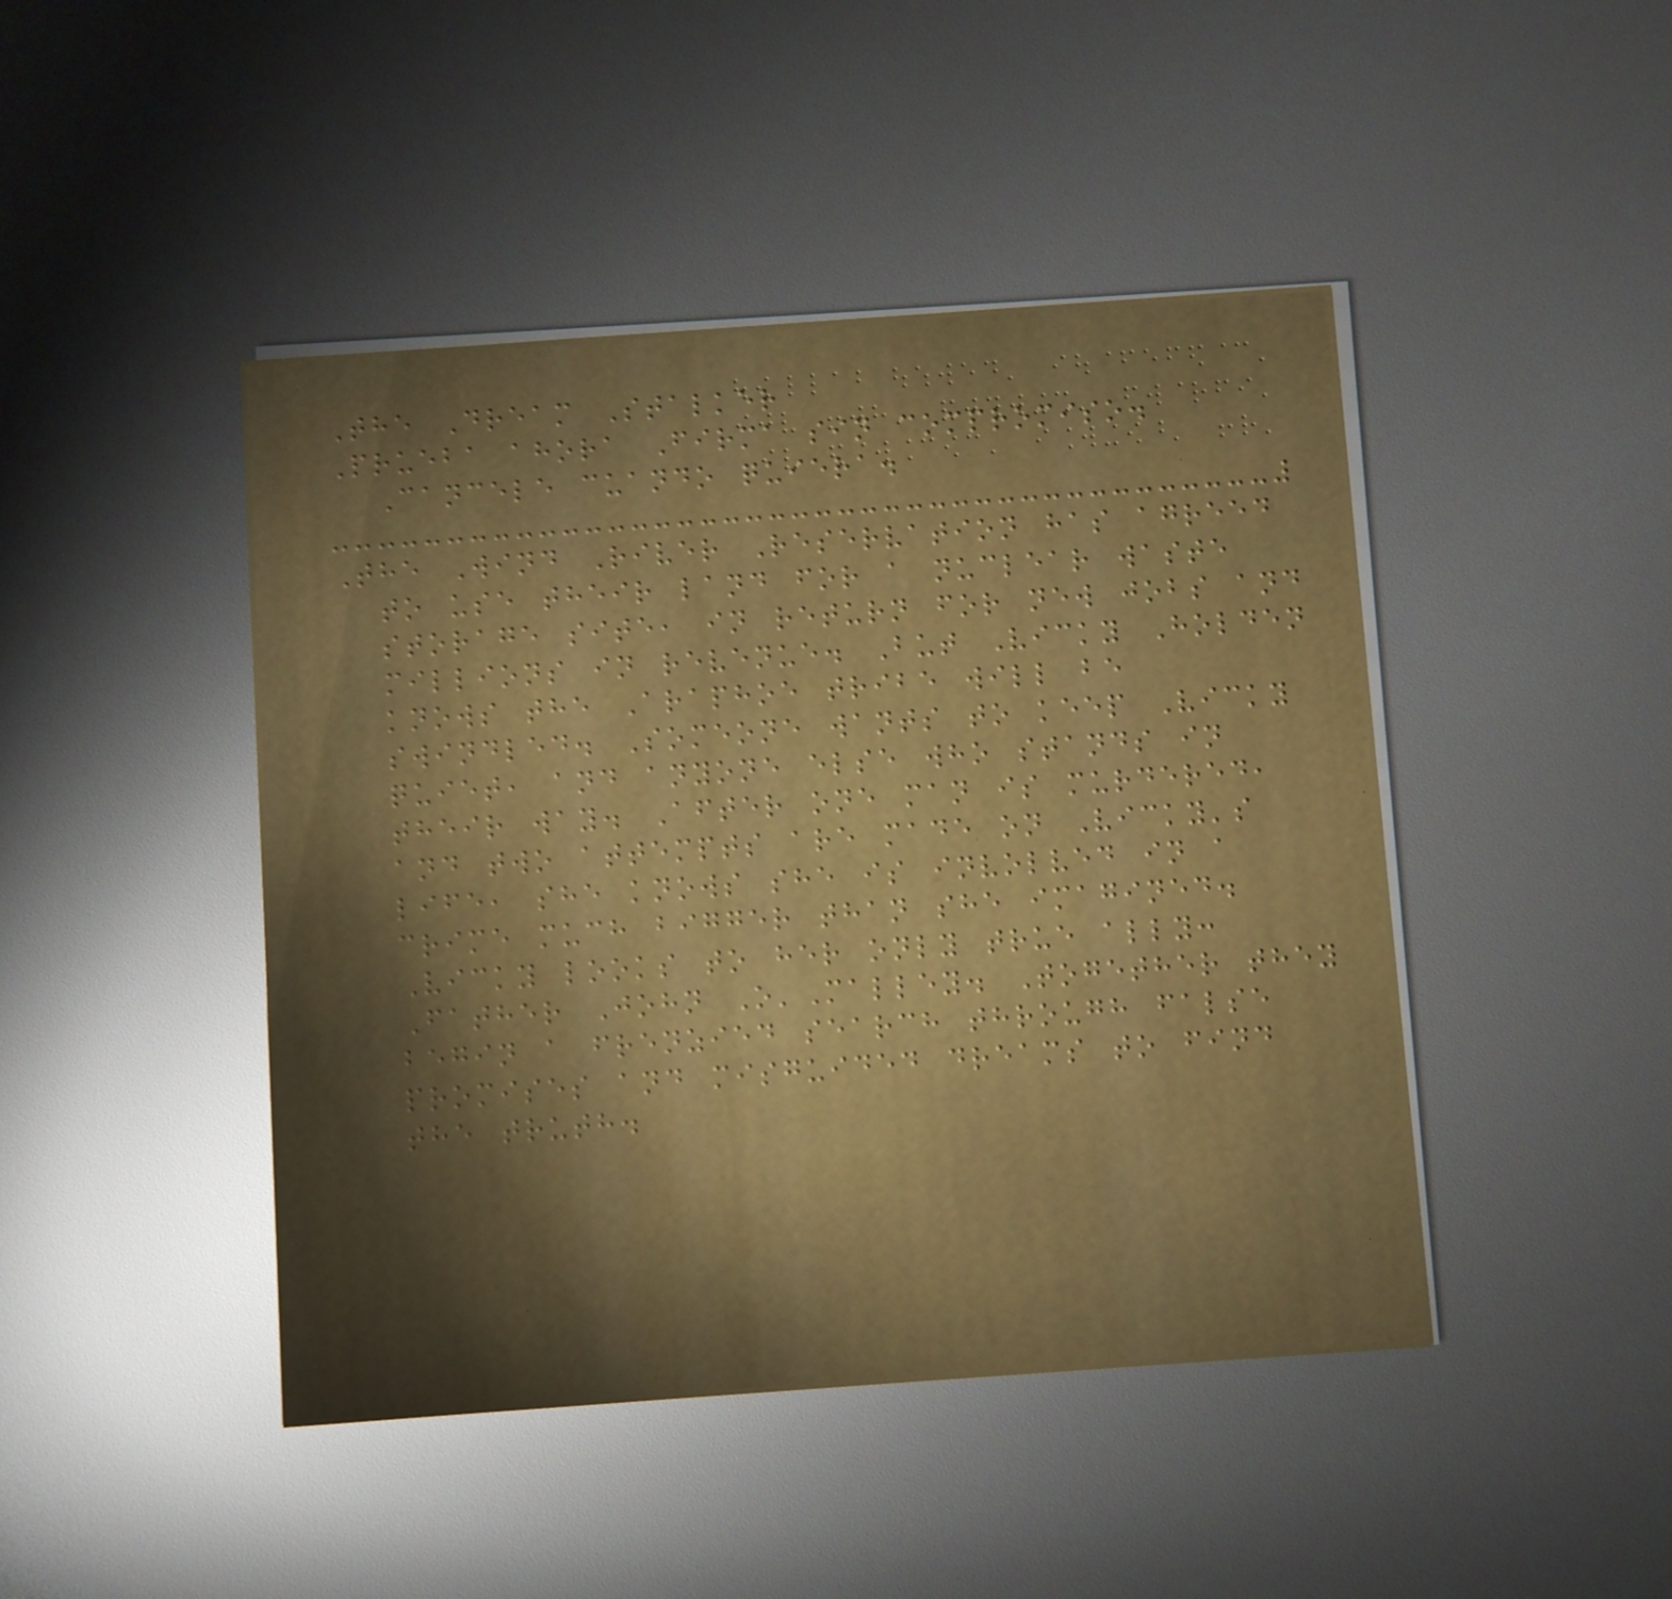The Dream Stalker
Prueba ahora Firma sin compromiso.
Cancele cuando quiera.
The Wind River Reservation has agreed
to use their land for a nuclear waste
storage site, in return for new jobs and
millions in revenue. But Vicky Holden
knows the Araphoe tribe will be
swindled. Someone wants to keep Vicky
quiet, and anyone else who stands in
their way. After one man is murdered,
and two attempts are made on Vicky's
life, she knows she is involved in a
crime much bigger than she imagined.
Vicky looks to her only true ally:
Father John O'Malley. Together they
begin a frenzied search through false
promises and misguided dreams to find
the truth.
